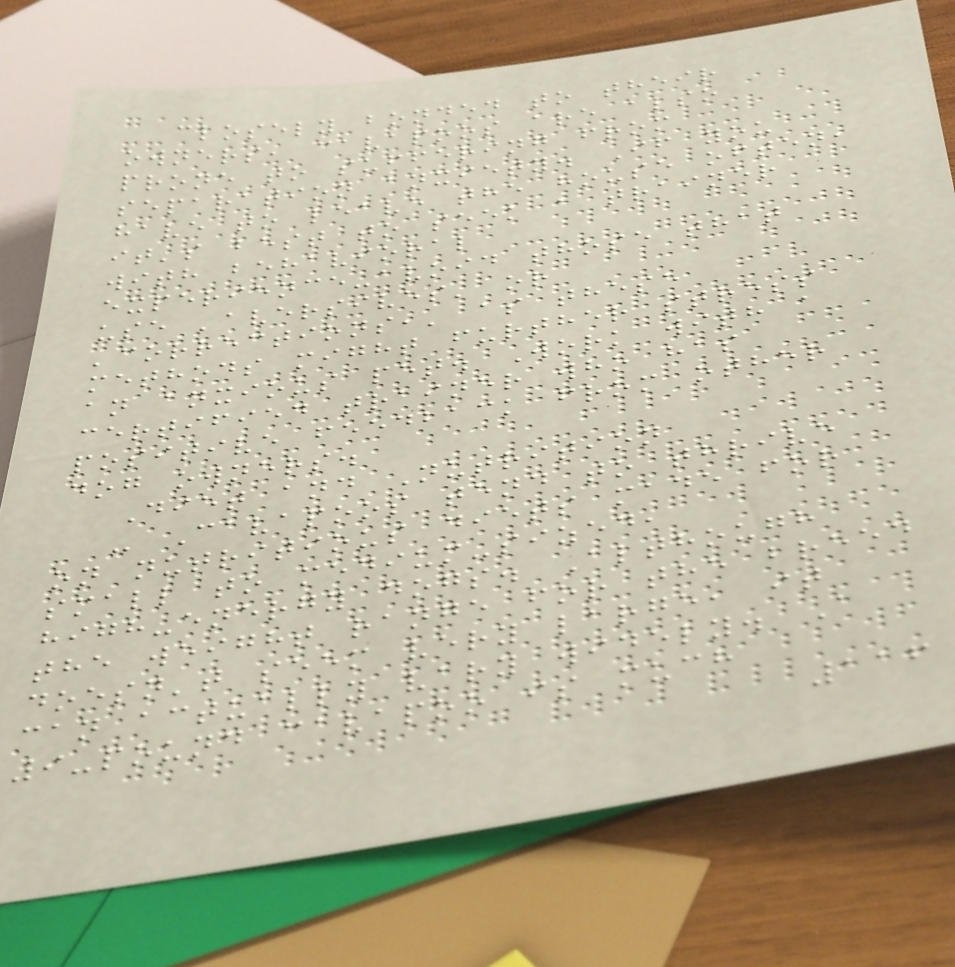closely bonded to their
owners, cavapoos are also
prone to suffering from
separation anxiety. If you
have to leave the house often,
it's best to seek a trainer
with behavioral
experience-avoid those that
use 'aversives' or
'corrections,' as these
methods might further stress
an anxious pet. Work with a
certified trainer who has
positive feedback from other
dog owners.
Diet and Nutrition
- Cavapoos tend to thrive
on nutritious diets made for
small to medium-sized,
high-energy dogs. Although
the weight range for the breed
doesn't seem very large, it
can actually vary widely. A
9-pound cavapoo is much
116
